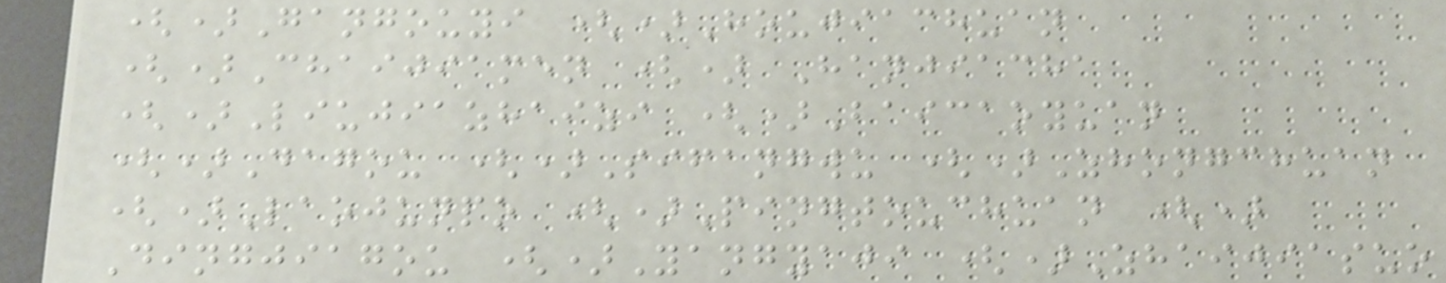()Gangouyi ()Houjiachuan
()Chaijiamen () Hanjiacha
()Liujiazhaizi ()Baicaoyuan
()Dagou ()Sifangwu ()Zhongchuan
()Laojunpo ()Pingtouchuan ()
Dingjiagou ()Yangyaji ()Zhaijiasuo
